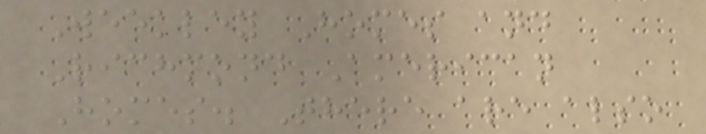Weekley Homes and
Richmond American
Homes. There are also
